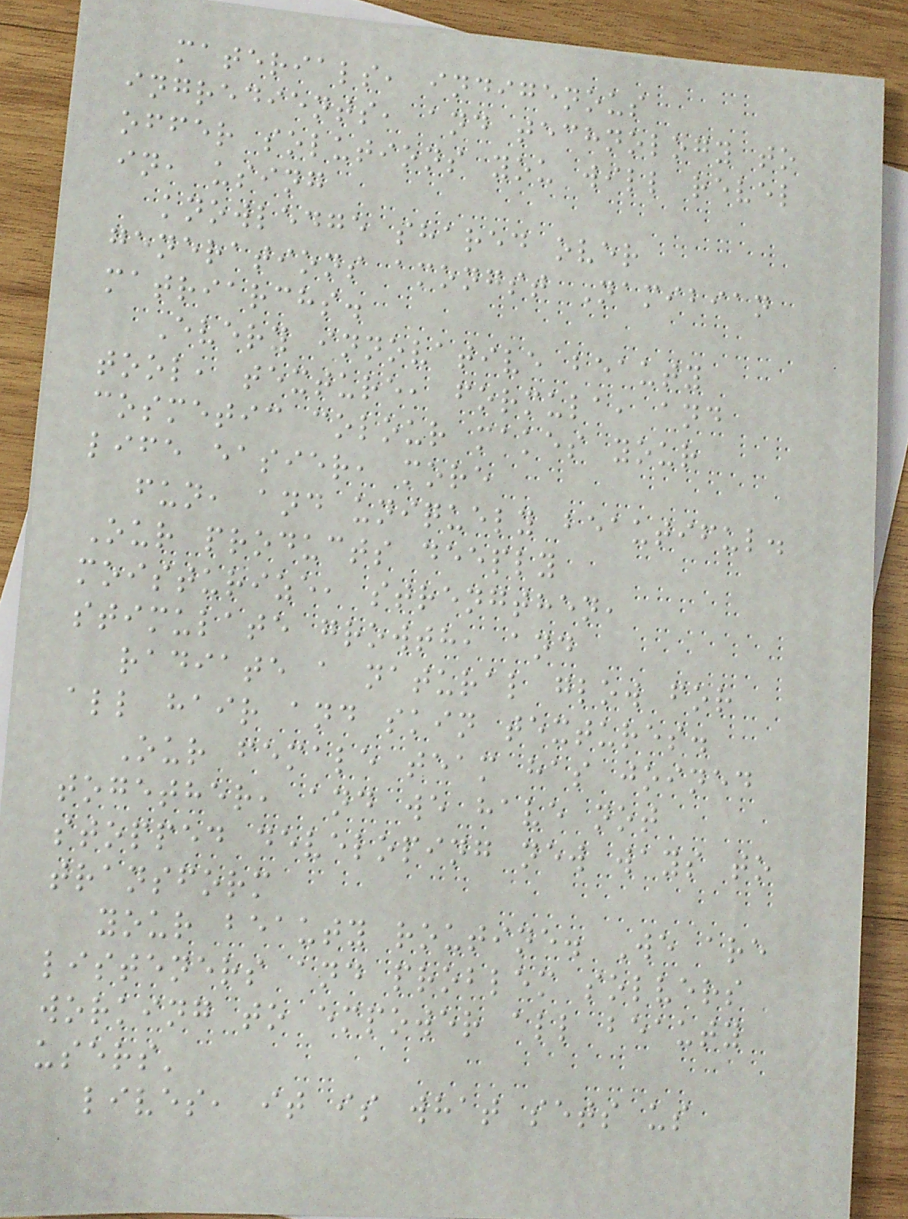materials, indigenous
ingredients, and technology to
offer solutions you will revel
in, using
knowledge shared over
generations amongst Namibian
matriarchs.
Every innovative beauty
tool, texture, formula, and
cosmetic colour makes your
life easier, more
fun, and uniquely beautiful.
Our products deeply
moisturize, strengthen,
stimulate growth, and
radiate a natural glow for
all hair and skin textures.
Our female team has joined
together, and we have not
stopped developing new ways to
transform
your beauty routine. We are
listeners and problem solvers
working to empower all beauty
users'
lives, it is what sets us
